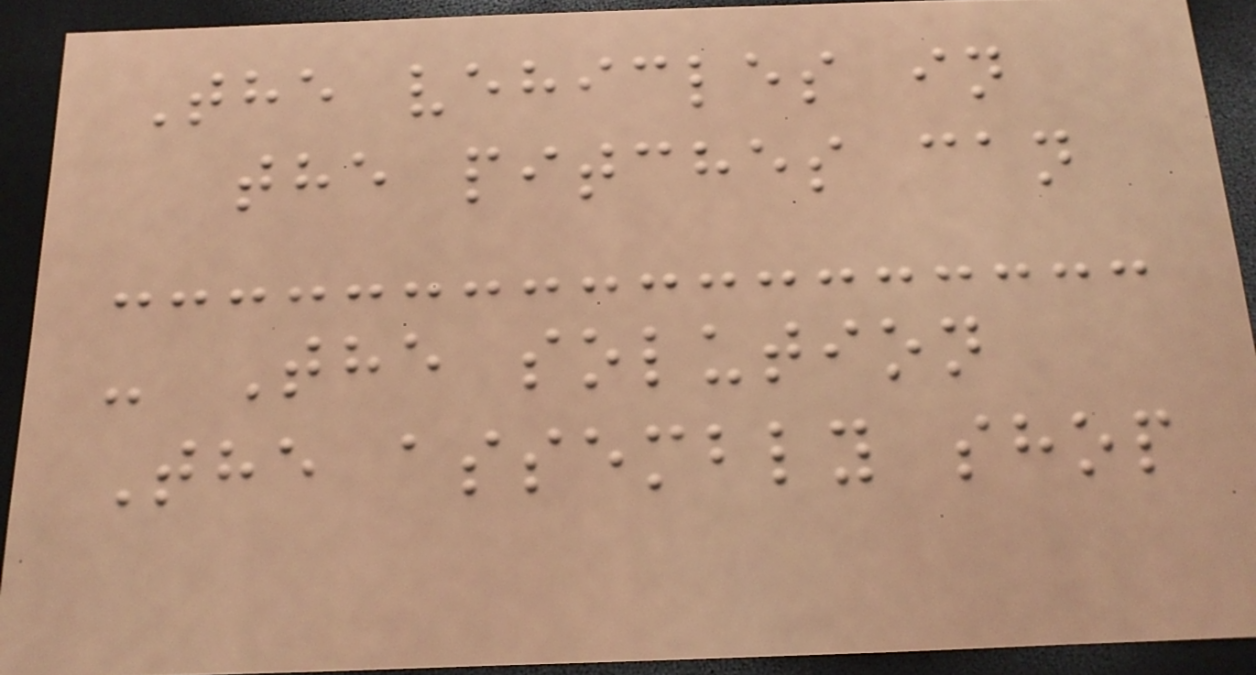The vehicles in
the pitches can
- The solution
The assembly shop
